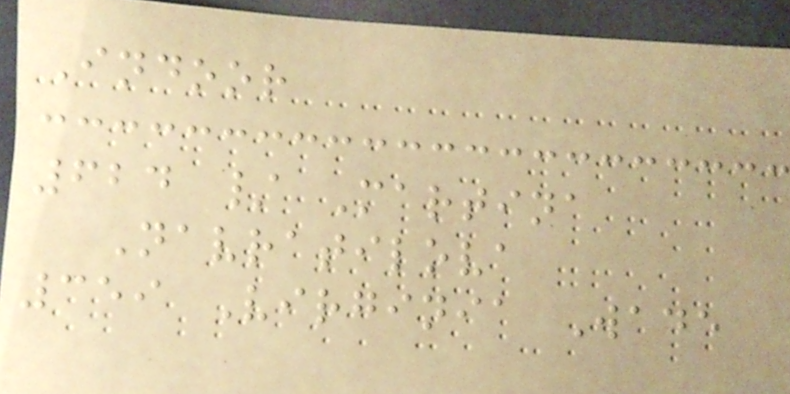Indoor
624 / Martina
Navratilova
359 Virginia Wade
